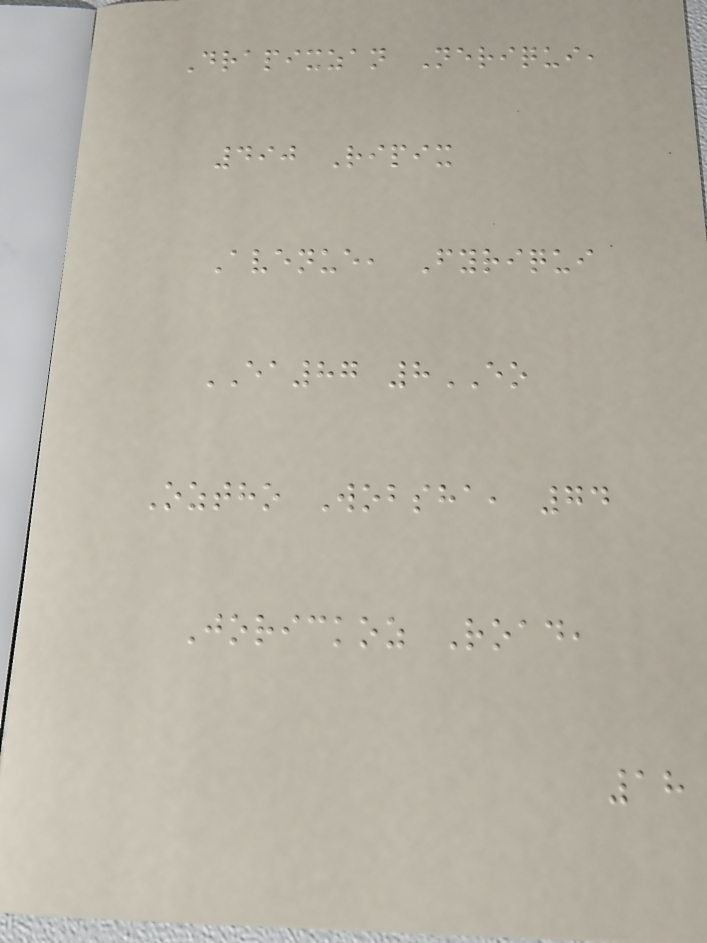Drapixzan Neriqui,
490 Ripix
Avenue, Fyriqui
EA87 8EO
Oztho Wobsha, 74
Jorickoz Road,
18
